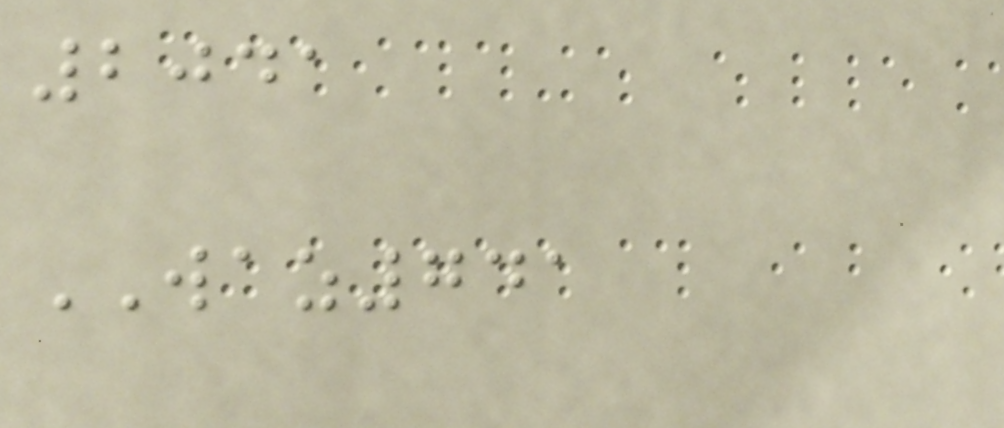2041
WAZ741
